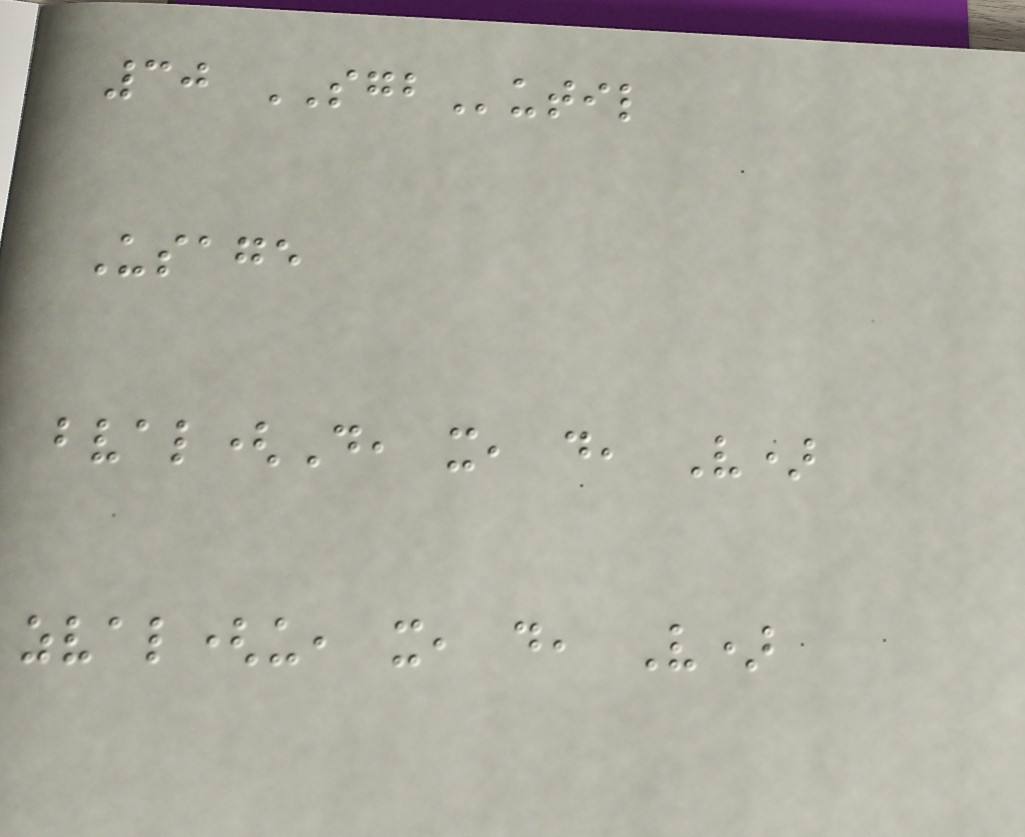30 SGButil
Usage
bval(D, x, d, V)
zval(u, x, d, V)
